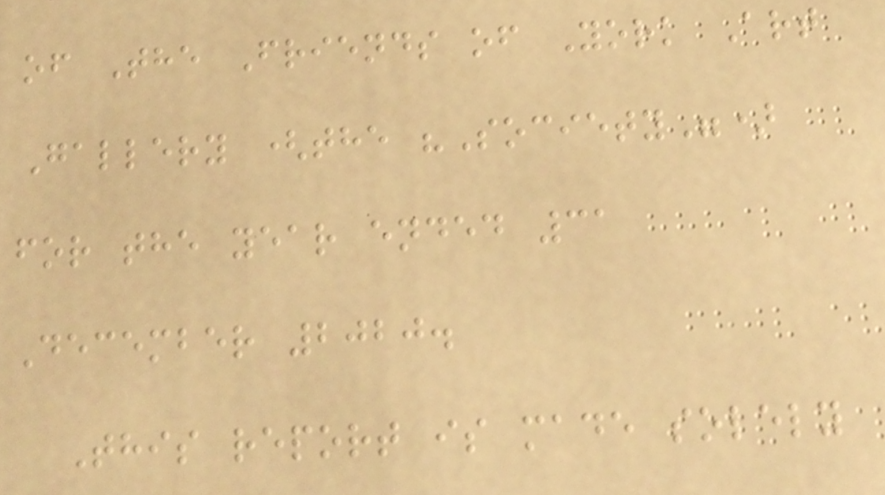of The Friends of York Art
Gallery (the "Society")
for the year ended 31
December 2020.
This report is made solely
